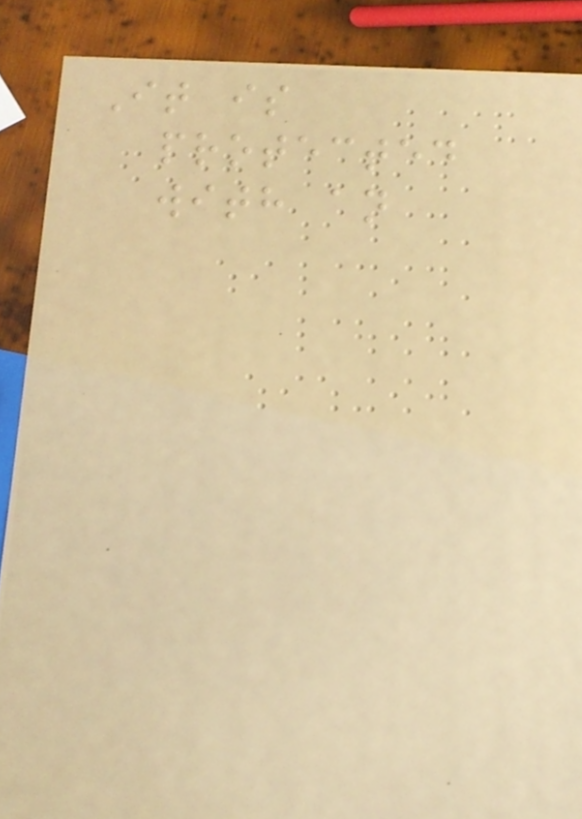It is
protected
with an
